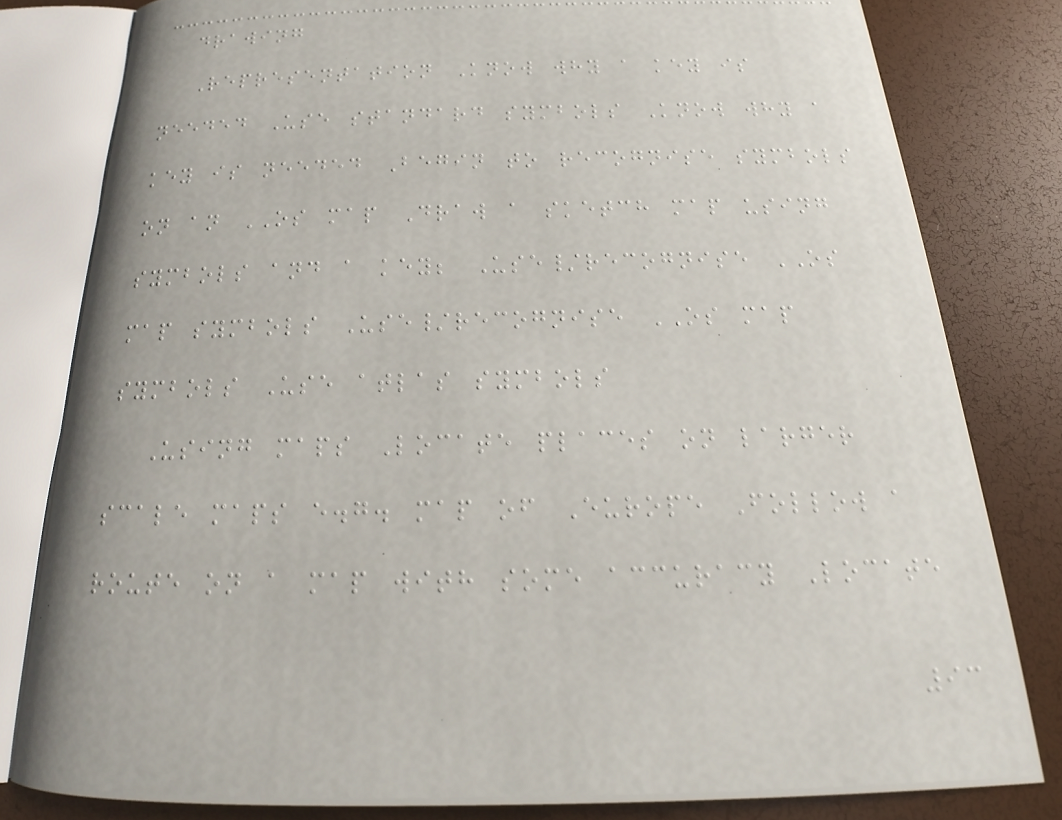drawing
Representation Know why a key is
needed Use standard symbols Know why a
key is needed Begin to recognise symbols
on an OS map Draw a sketch map using
symbols and a key; Use/recognise OS
map symbols Use/recognise OS map
symbols Use atlas symbols
Using maps Locate places on larger
scale maps e.g. map of Europe Follow a
route on a map with some accuracy Locate
93
